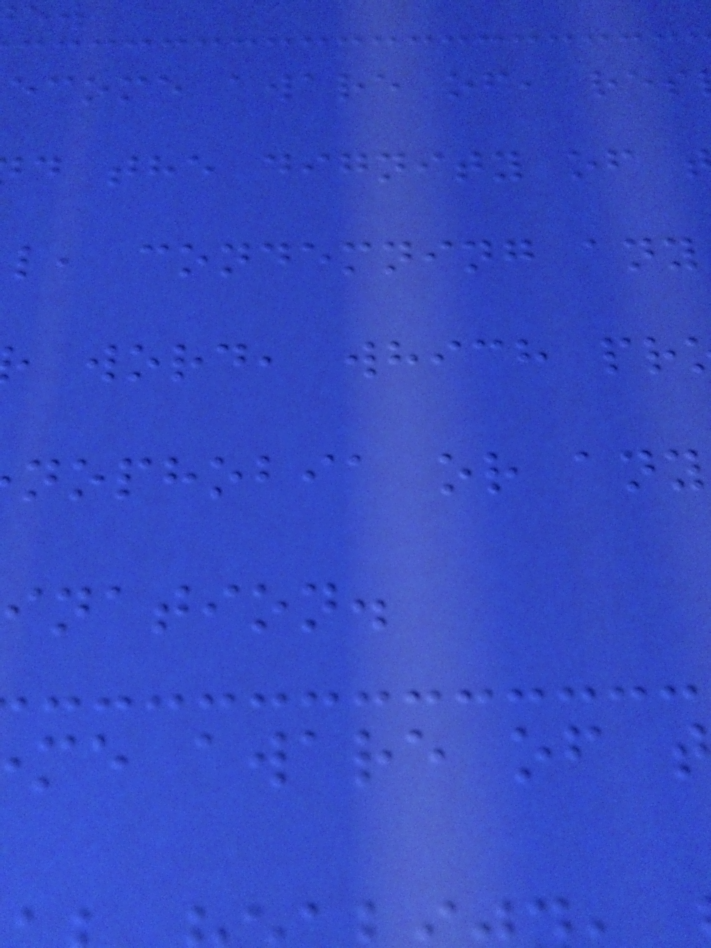ecome aware of, res
d the dignity of
l, condemning any
word, which pr
nophobia or any
ination.
me aware of
